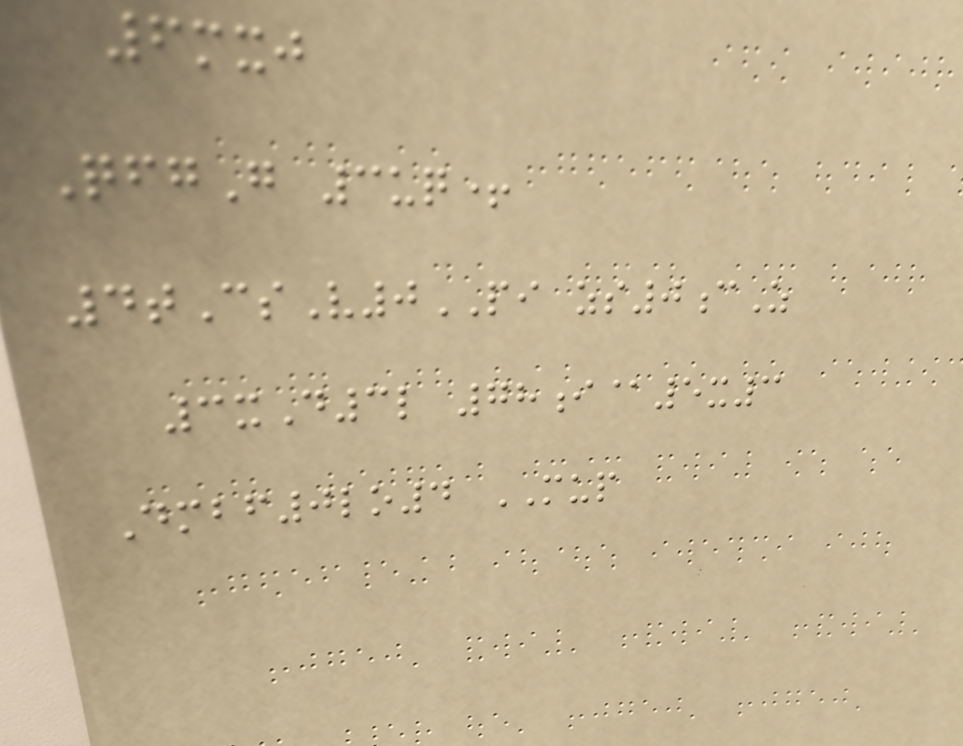6mxj
QfgG 3uq+
4tCsV0PI zs0cZ
3xD3l 78i@5x3
Dmbf0lo4 MUP
